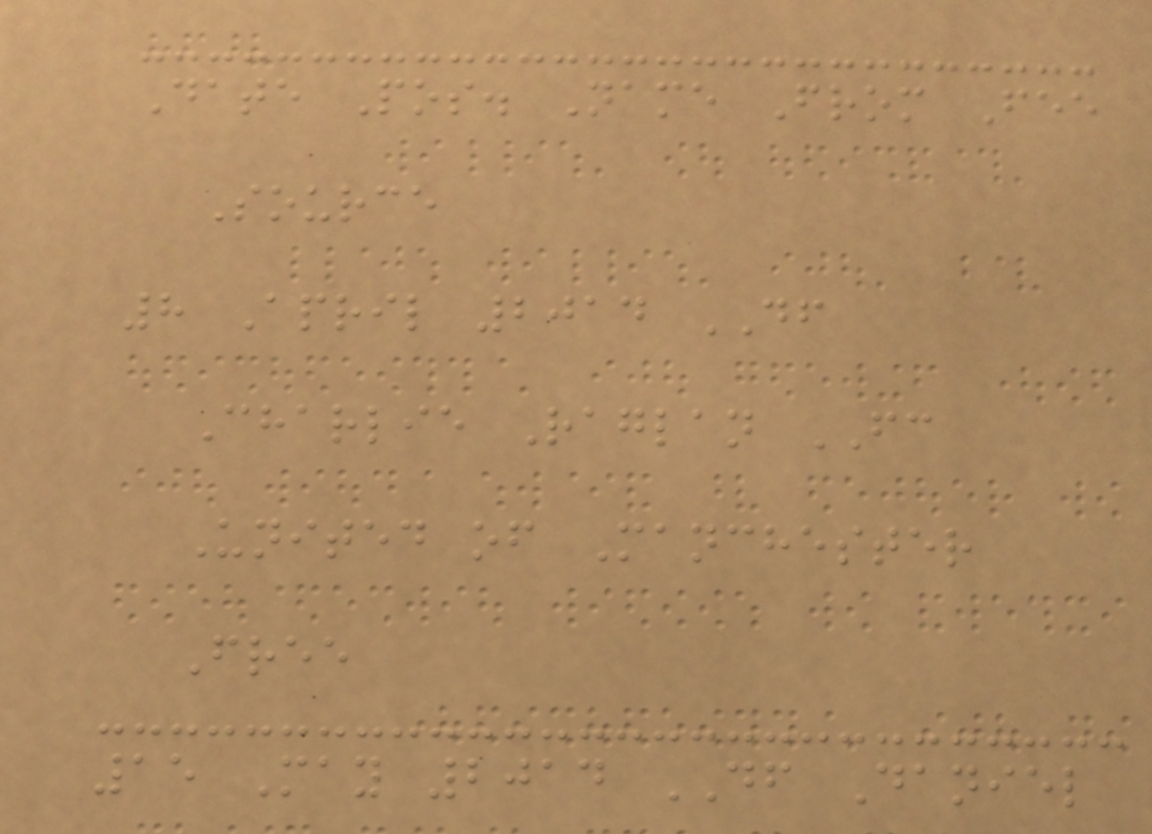Date Pos. Name From Fee
Source
8 April 2014 DF
Charlie Raglan FC
United of Manchester
Free
15 May 2014 DF Daniel
